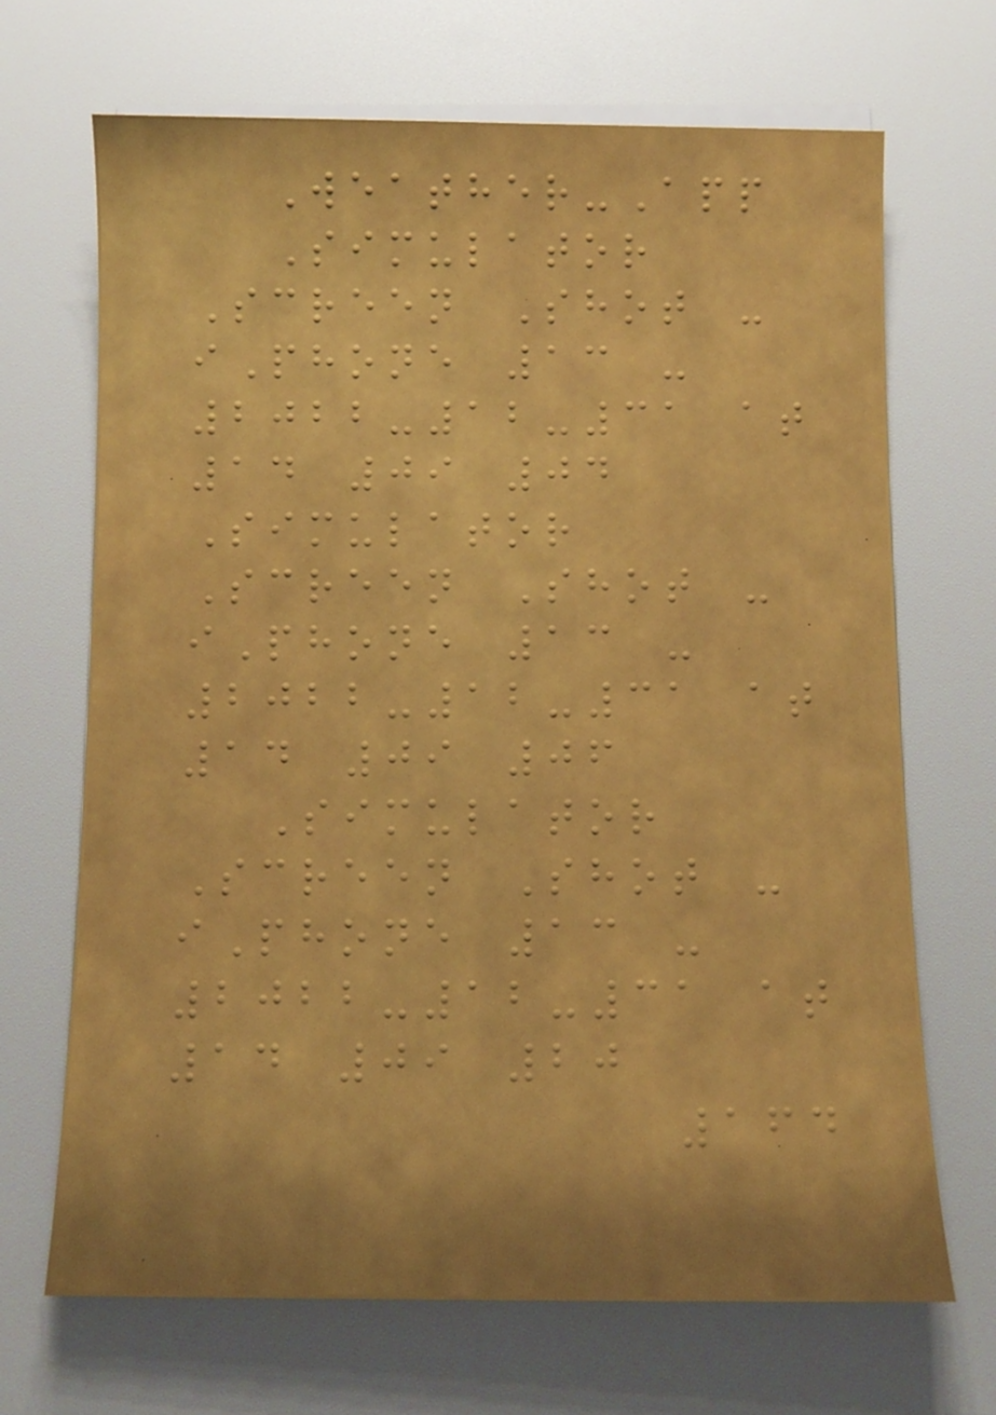Weather-App
Simulator
Screen Shot -
iPhone 13 -
2022-12-31 at
14 09 04
Simulator
Screen Shot -
iPhone 13 -
2022-12-31 at
14 09 06
Simulator
Screen Shot -
iPhone 13 -
2022-12-31 at
14 09 20
164
